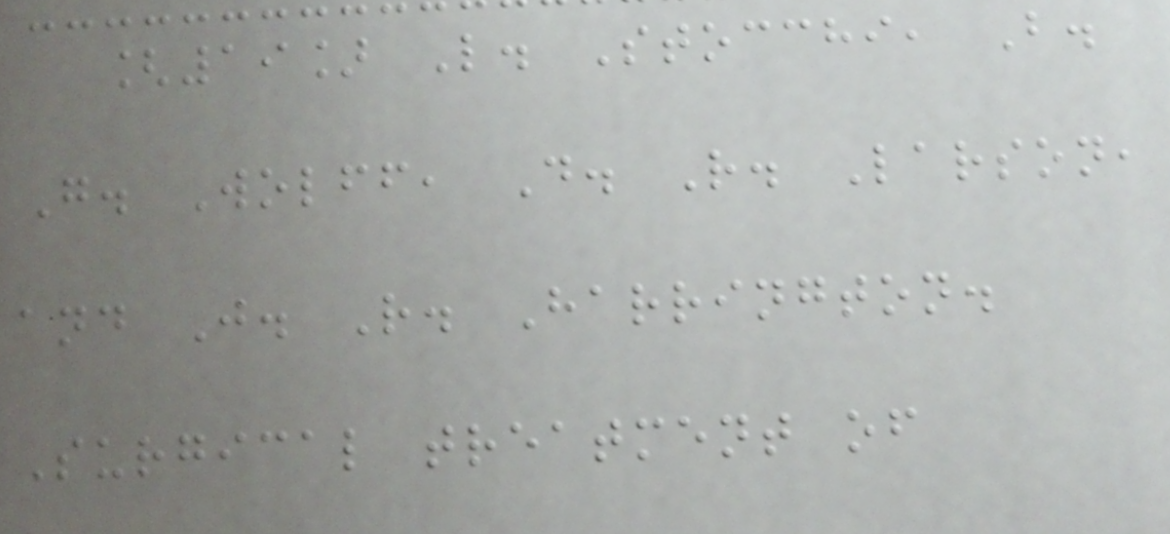[19] L. Stocchi, B.
G. Wolff, D. R. Larson,
and J. R. Harrington.
Surgical treatment of
